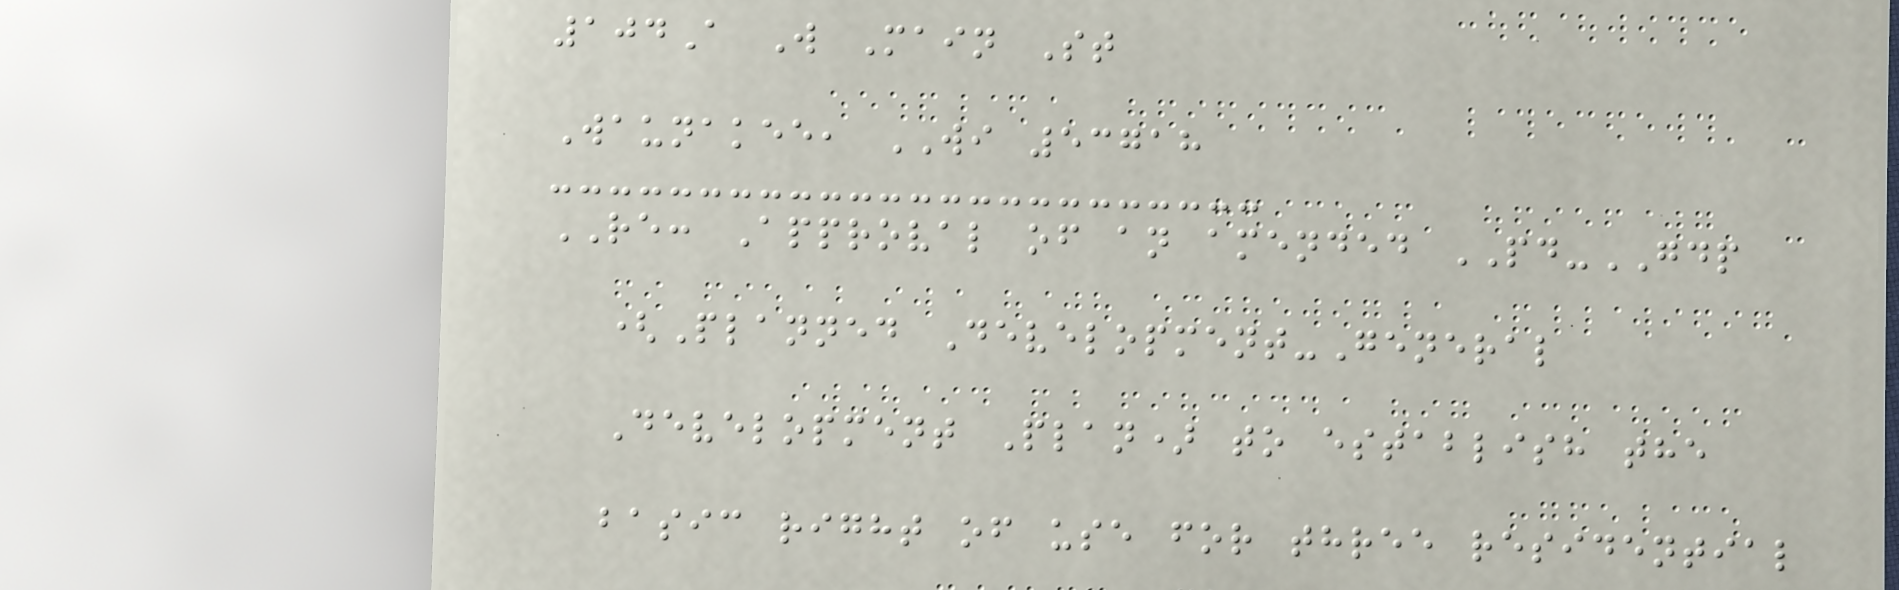104A W Main St
Waunakee, WI 53718
RE: Approval of an amended PD-GDP
(Planned Development-General
Development Plan) to establish the
basic right of use for three residential
